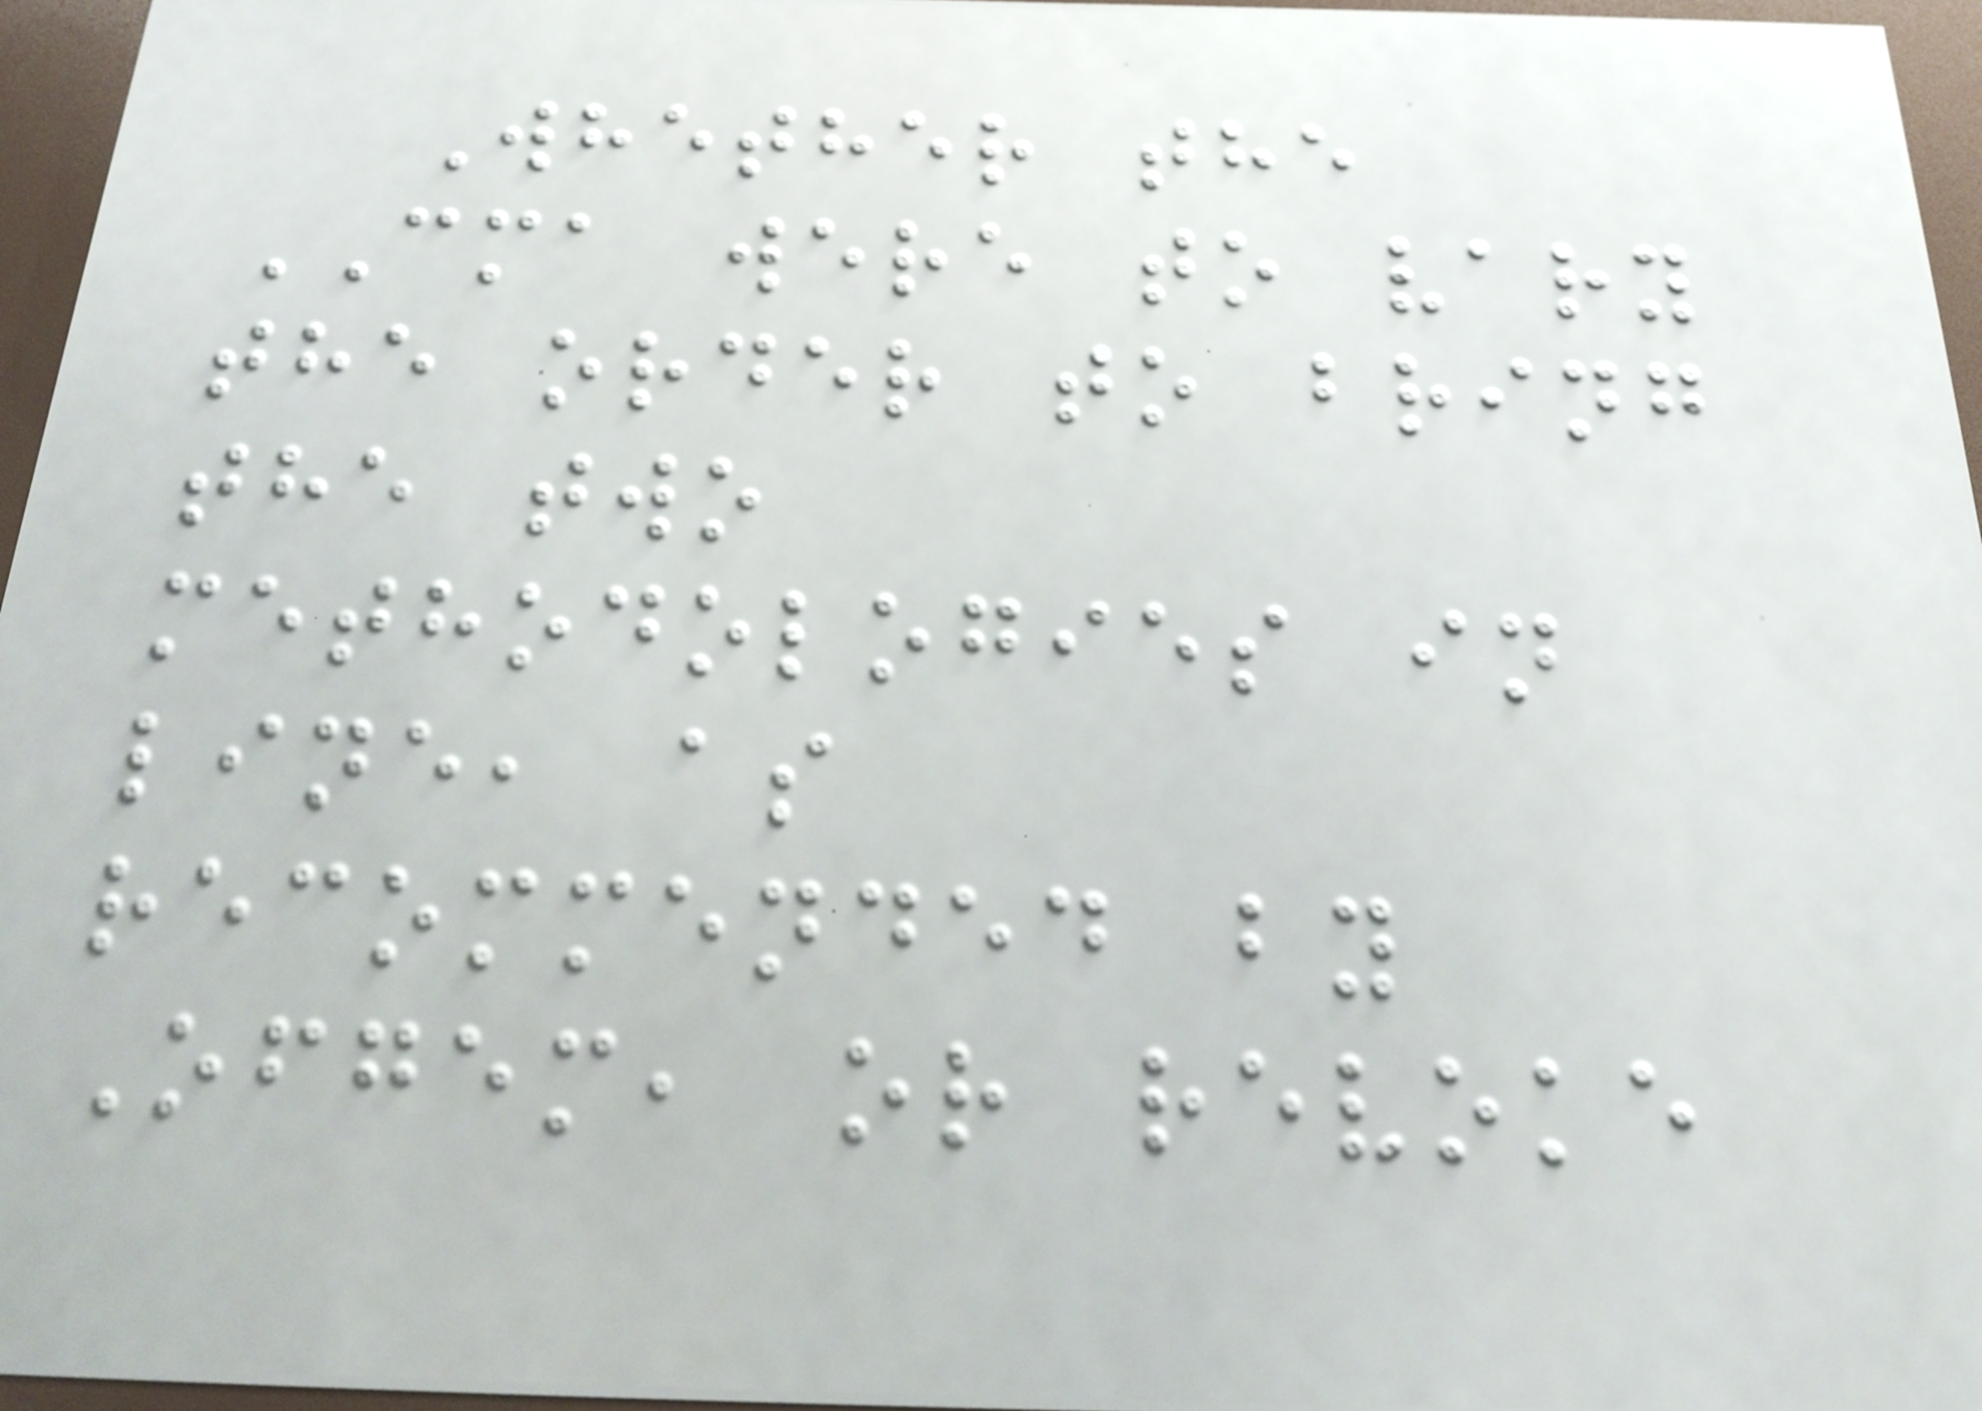Whether the
CMA were to vary
the order to bring
the two
methodologies in
line, as
recommended by
Ofgem, or revoke
